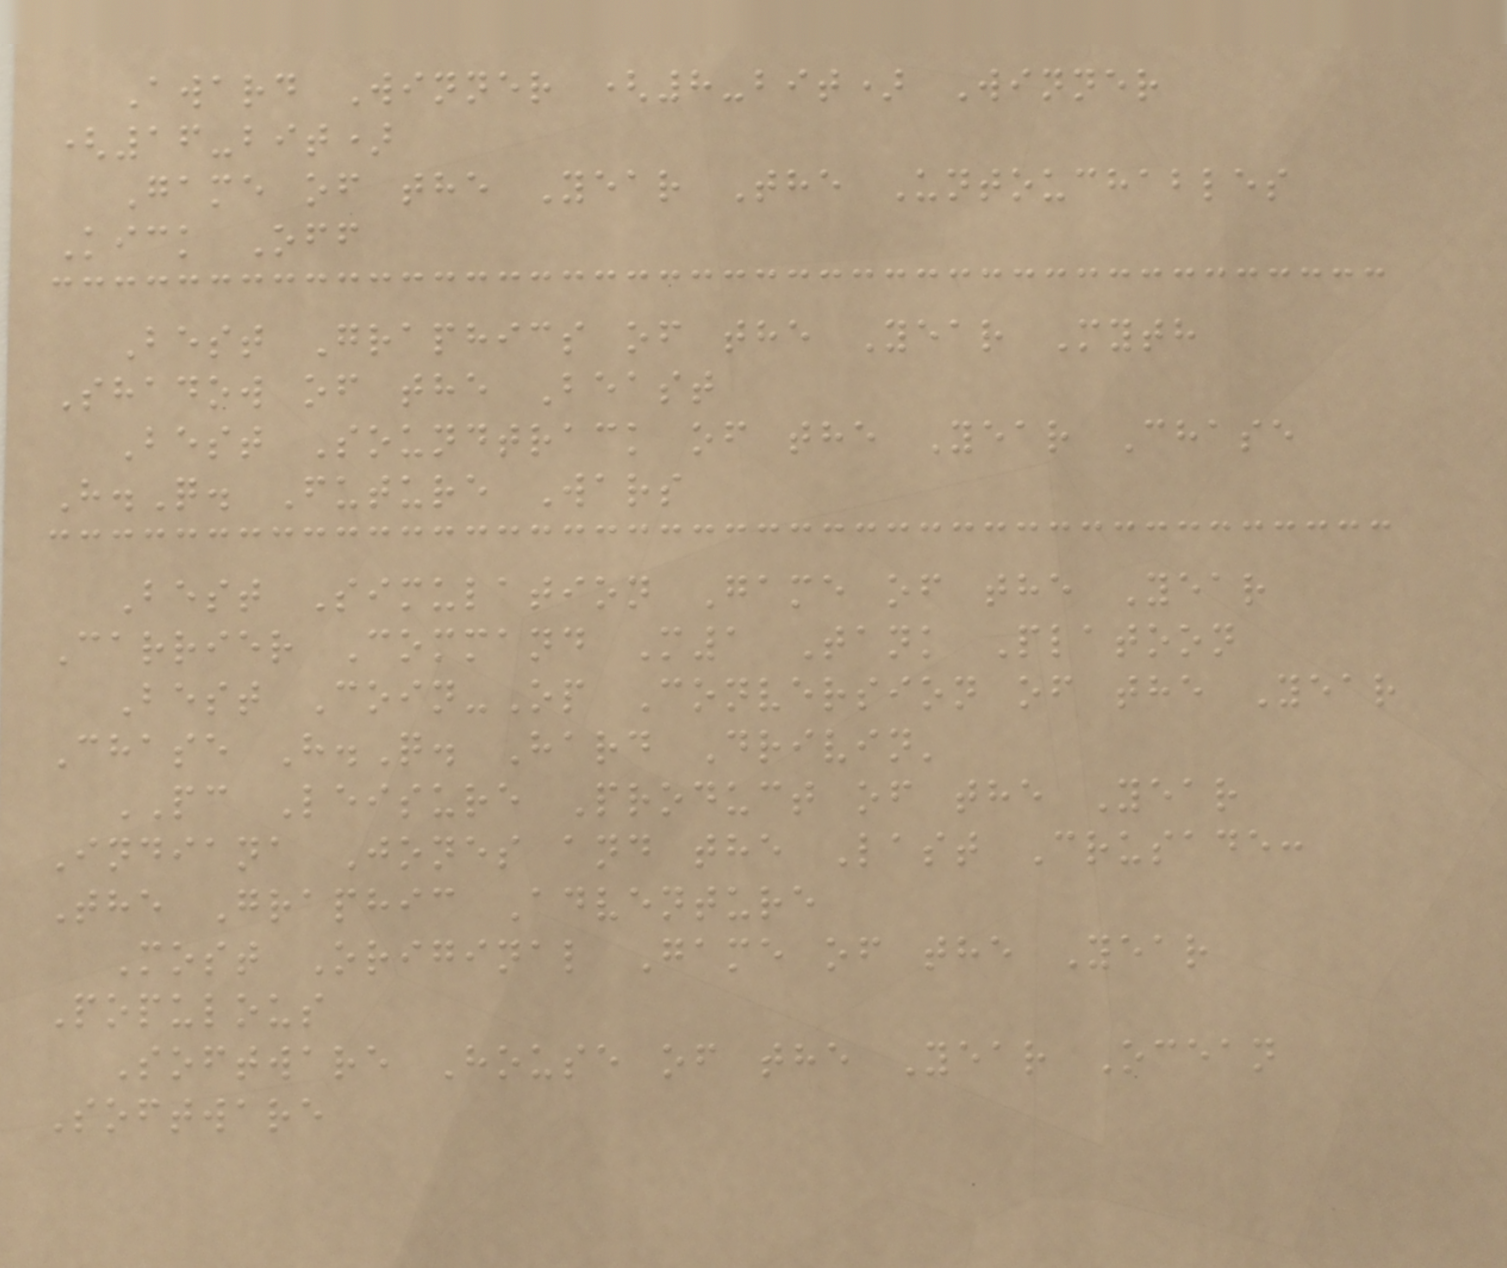Award Winner (8-bit) Winner
(16-bit)
Game of the Year The Untouchables
Kick Off
Best Graphics of the Year Myth
Shadow of the Beast
Best Soundtrack of the Year Chase
H.Q. Future Wars
Best Simulation Game of the Year
Carrier Command M1 Tank Platoon
Best Coin-Op Conversion of the Year
Chase H.Q. Hard Drivin'
PC Leisure Product of the Year
Indiana Jones and the Last Crusade:
The Graphic Adventure
Most Original Game of the Year
Populous
Software House of the Year Ocean
Software
